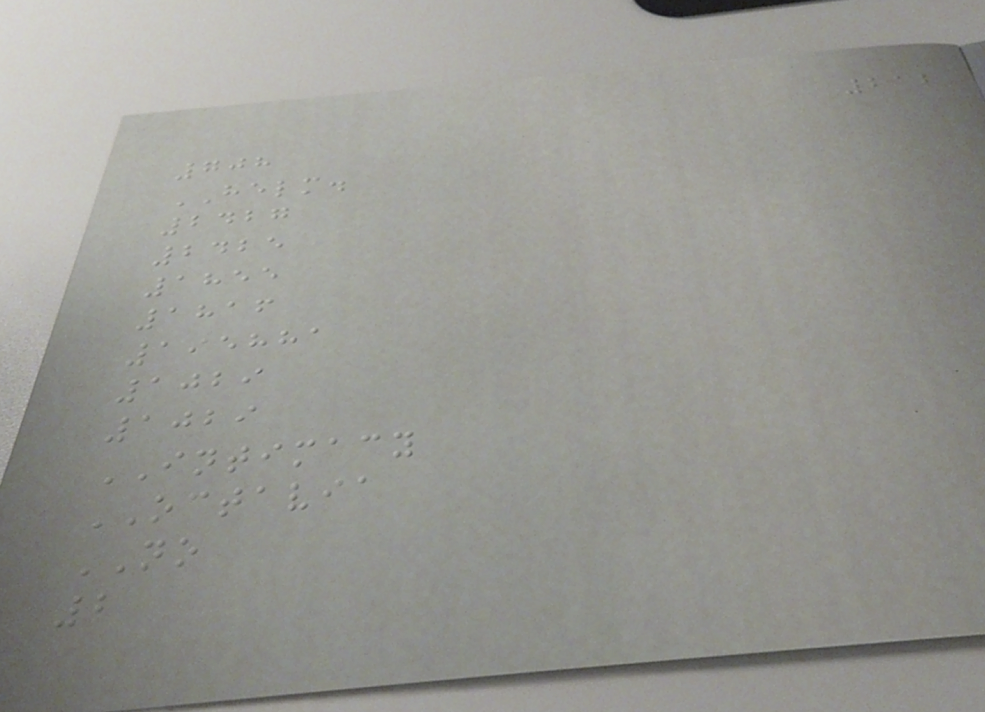212
708
HELM.
2427
2425
1855
1816
195881
1029
1029
INTIMACY
OCTAVIA
NO
2
